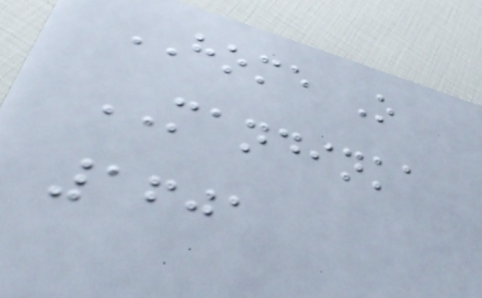HOME O
MANDINKA
1601
